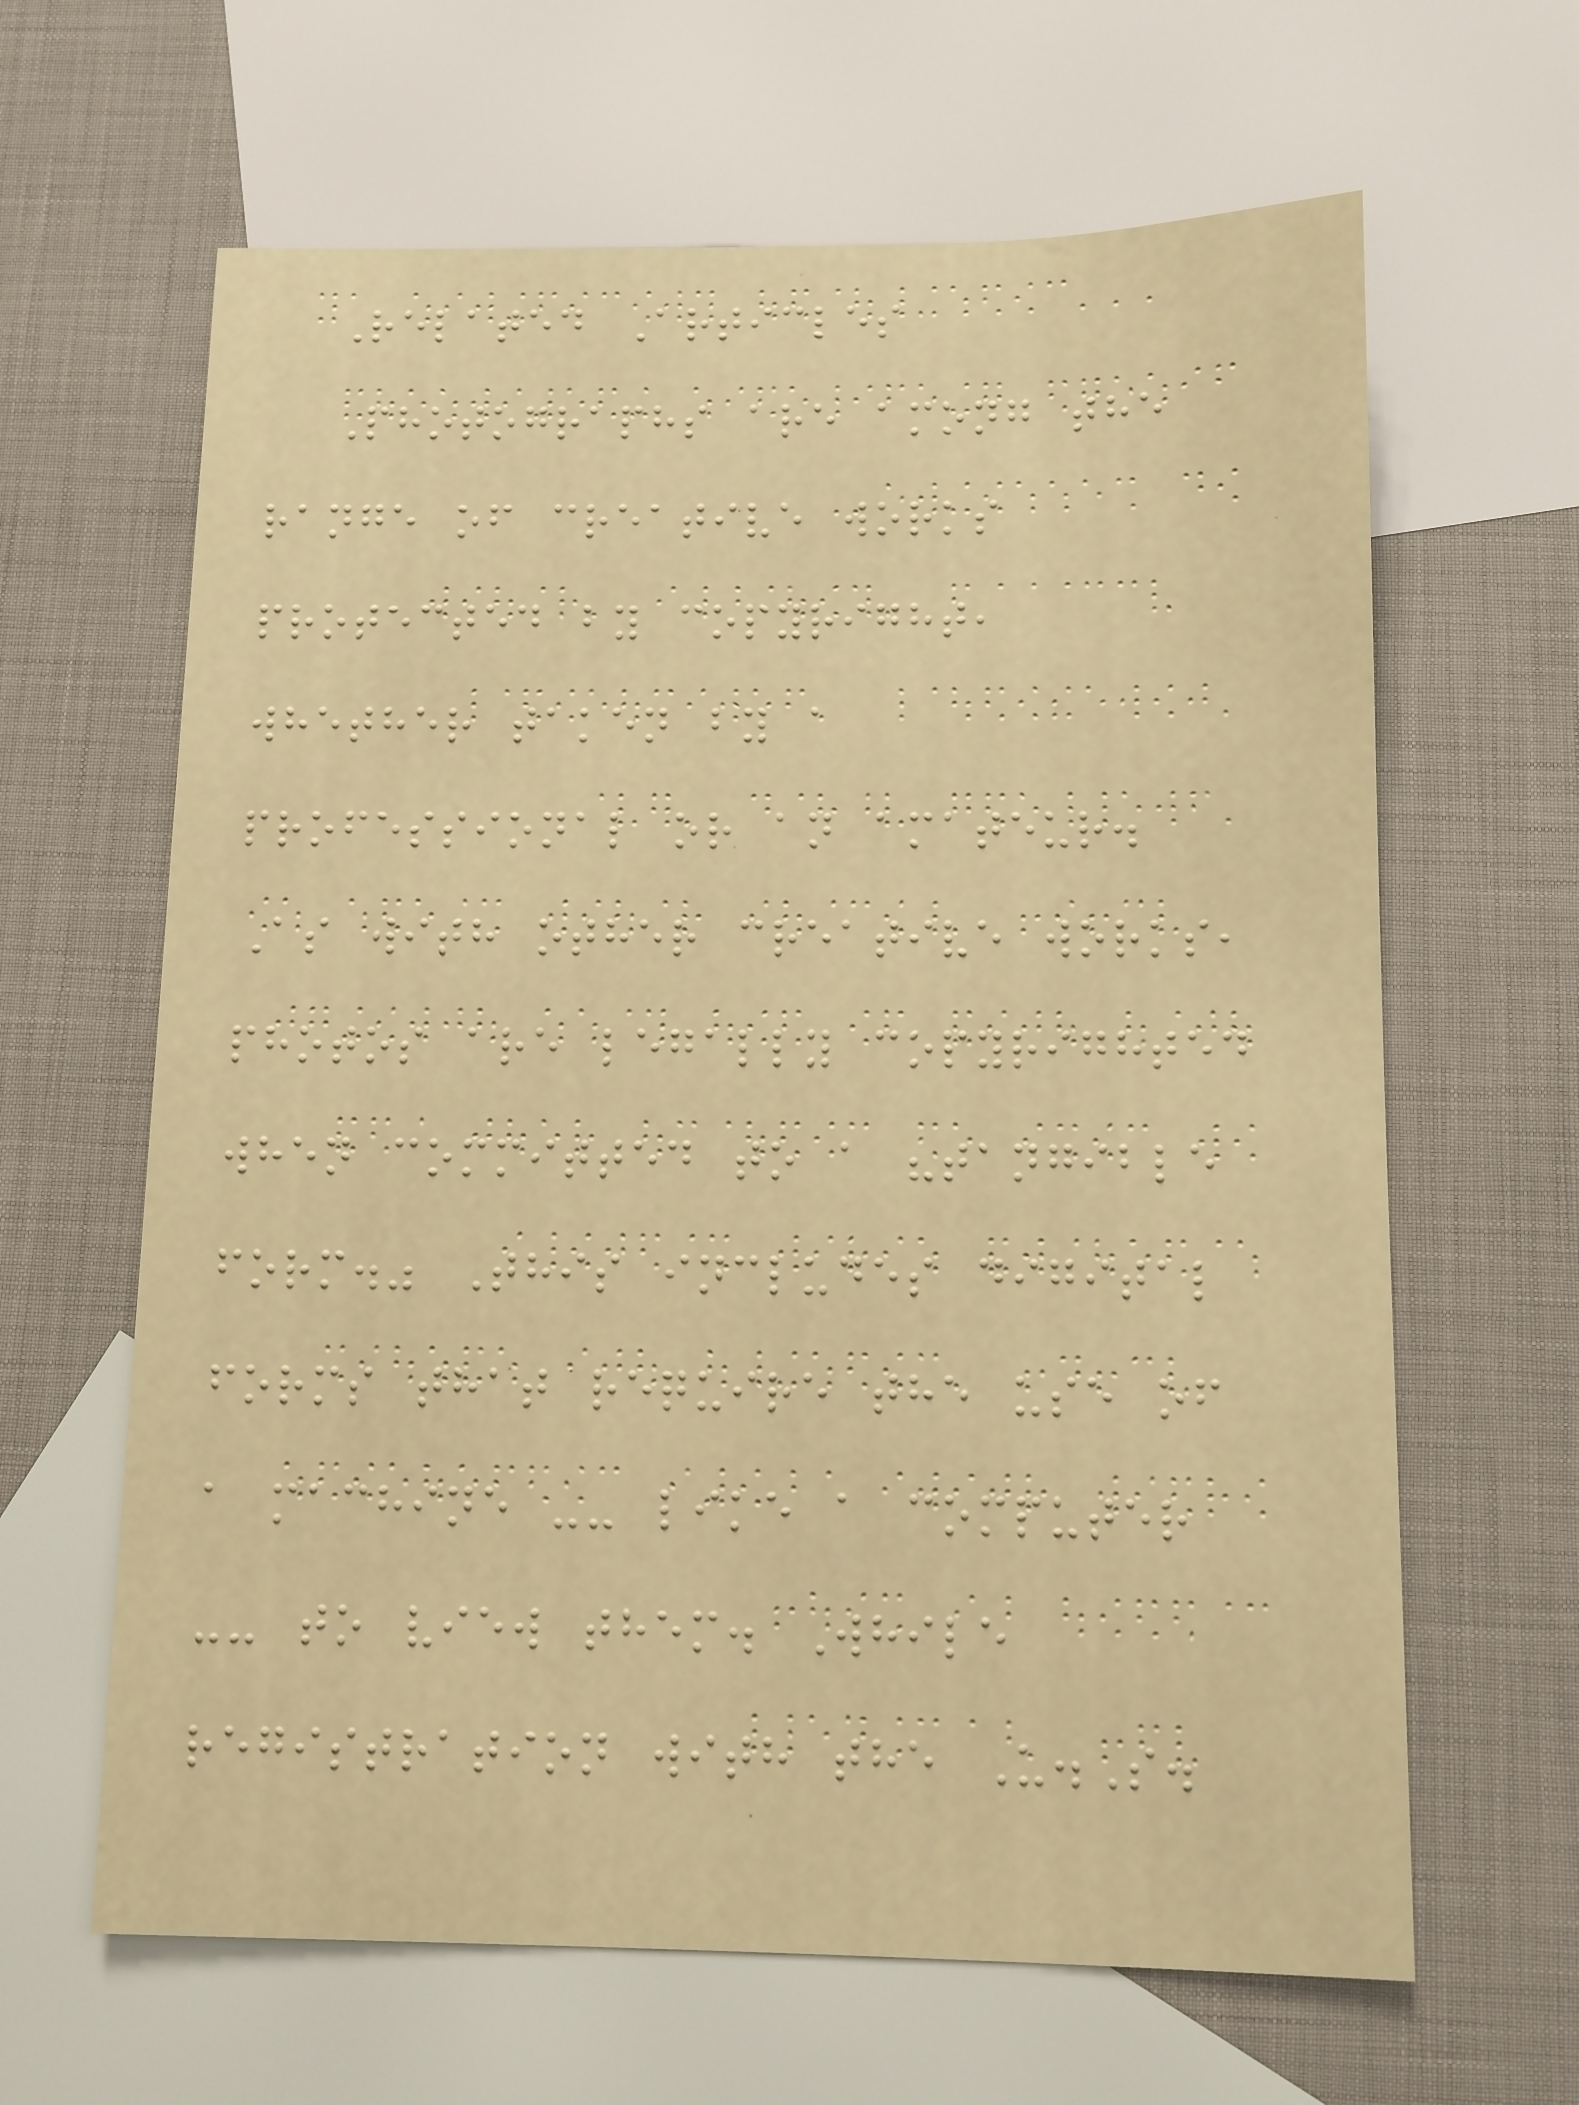Related Articles
Photographs are among the
range of creative works
protected by copyright,
whether taken by a
professional or an amateur.
As with other creative works,
photos are legally copyrighted
when committed to a "tangible
form." This includes digital
forms that require the use of
a machine -- like a computer
-- to view them. While
registration with the U.S.
